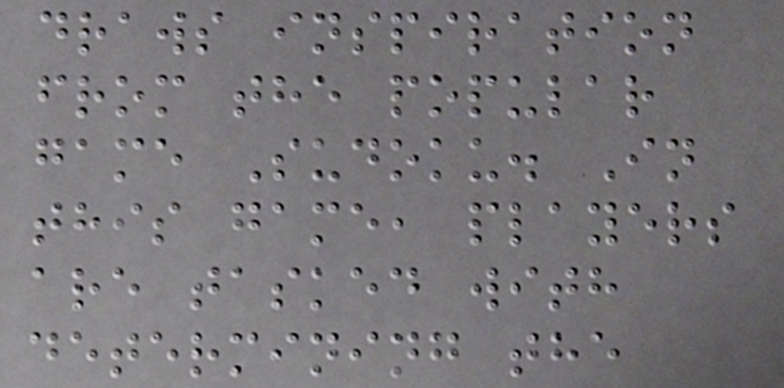draws inspiration
from the popular
game Sudoku. In
this game, players
are tasked with
determining the
